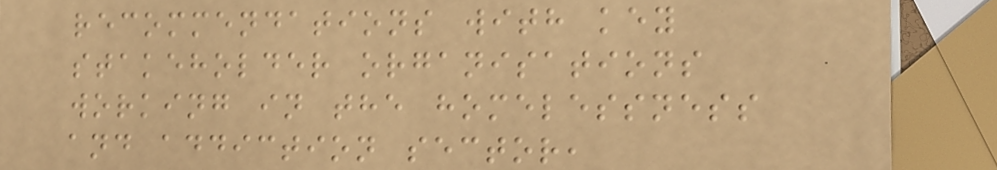recommendations with key
stakeholder organisations
working in the homelessness
and addiction sector,
